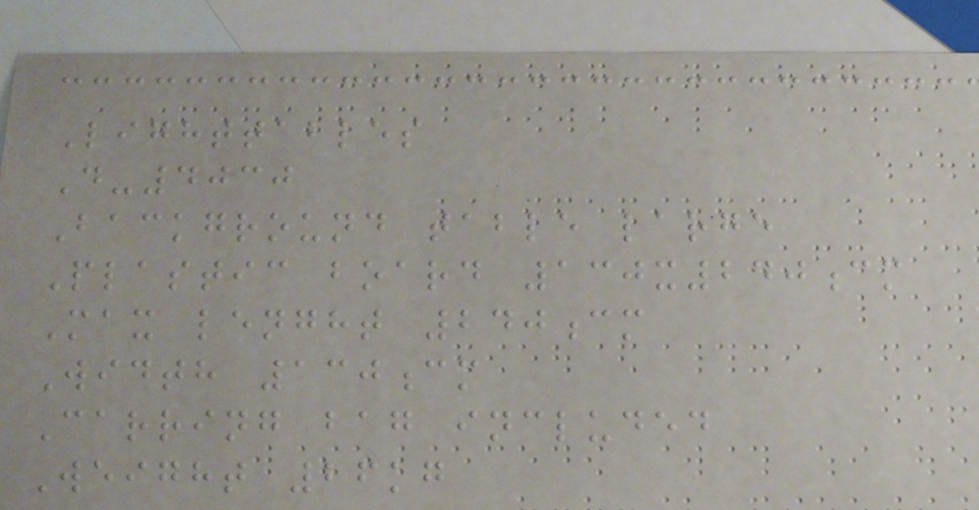Lighttables
D-4030
Background table large
Plastic board 130x240cm
Max lenght 240cm
Width 130cm
Carring bag included
Weight 26kg
